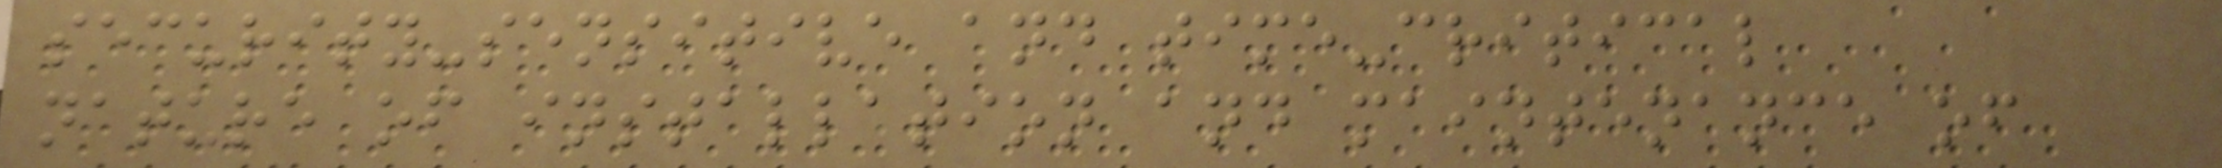security-sensitive and time-critical
nature of installation and maintenance of
